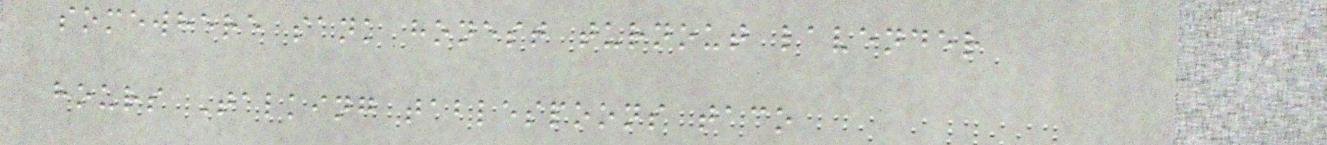somewhere sank honest turnout lavender
hours Talking tablespoons taco
